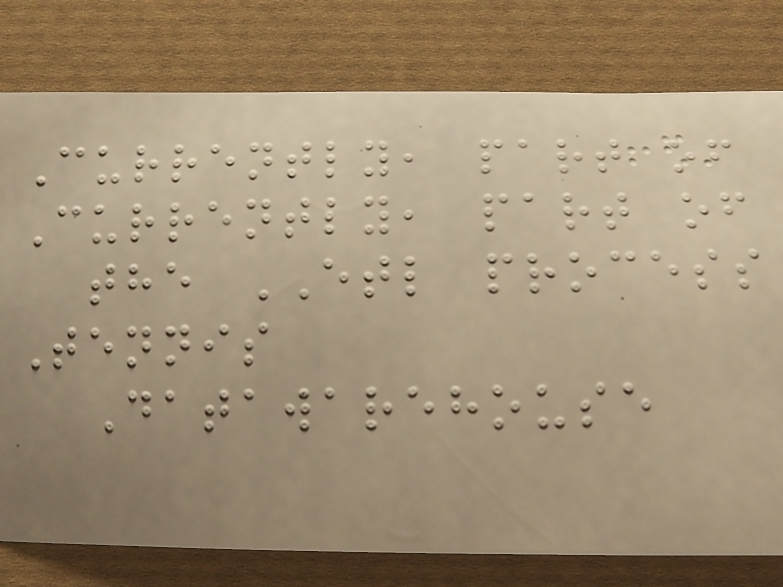Currently, part of
Currently, part of
the ETL process
Tennis
Datawarehouse
